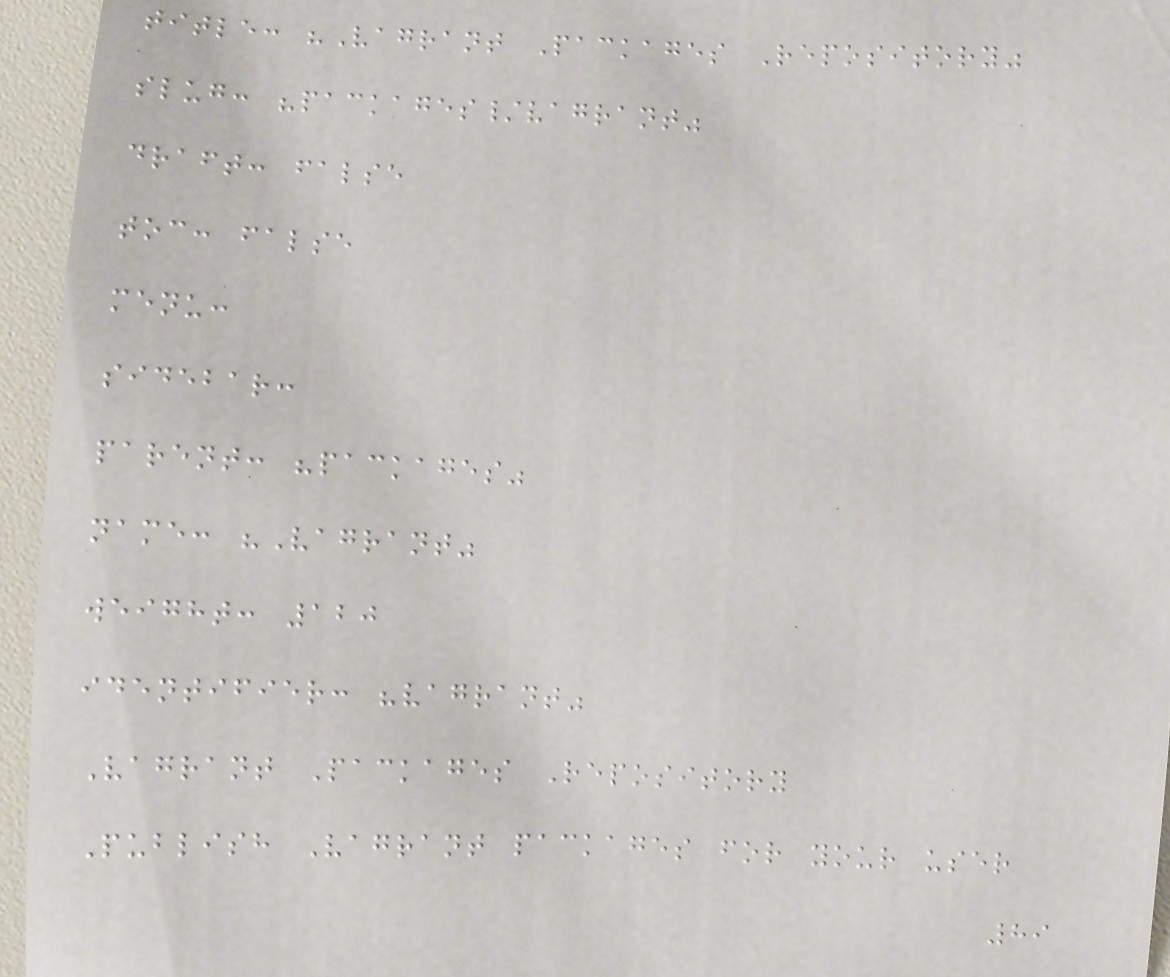title: "Vagrant Packages Repository"
slug: "packages/vagrant"
draft: false
toc: false
menu:
sidebar:
parent: "packages"
name: "Vagrant"
weight: 120
identifier: "vagrant"
Vagrant Packages Repository
Publish Vagrant packages for your user
89
